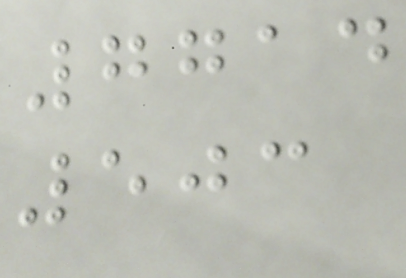7714
503
